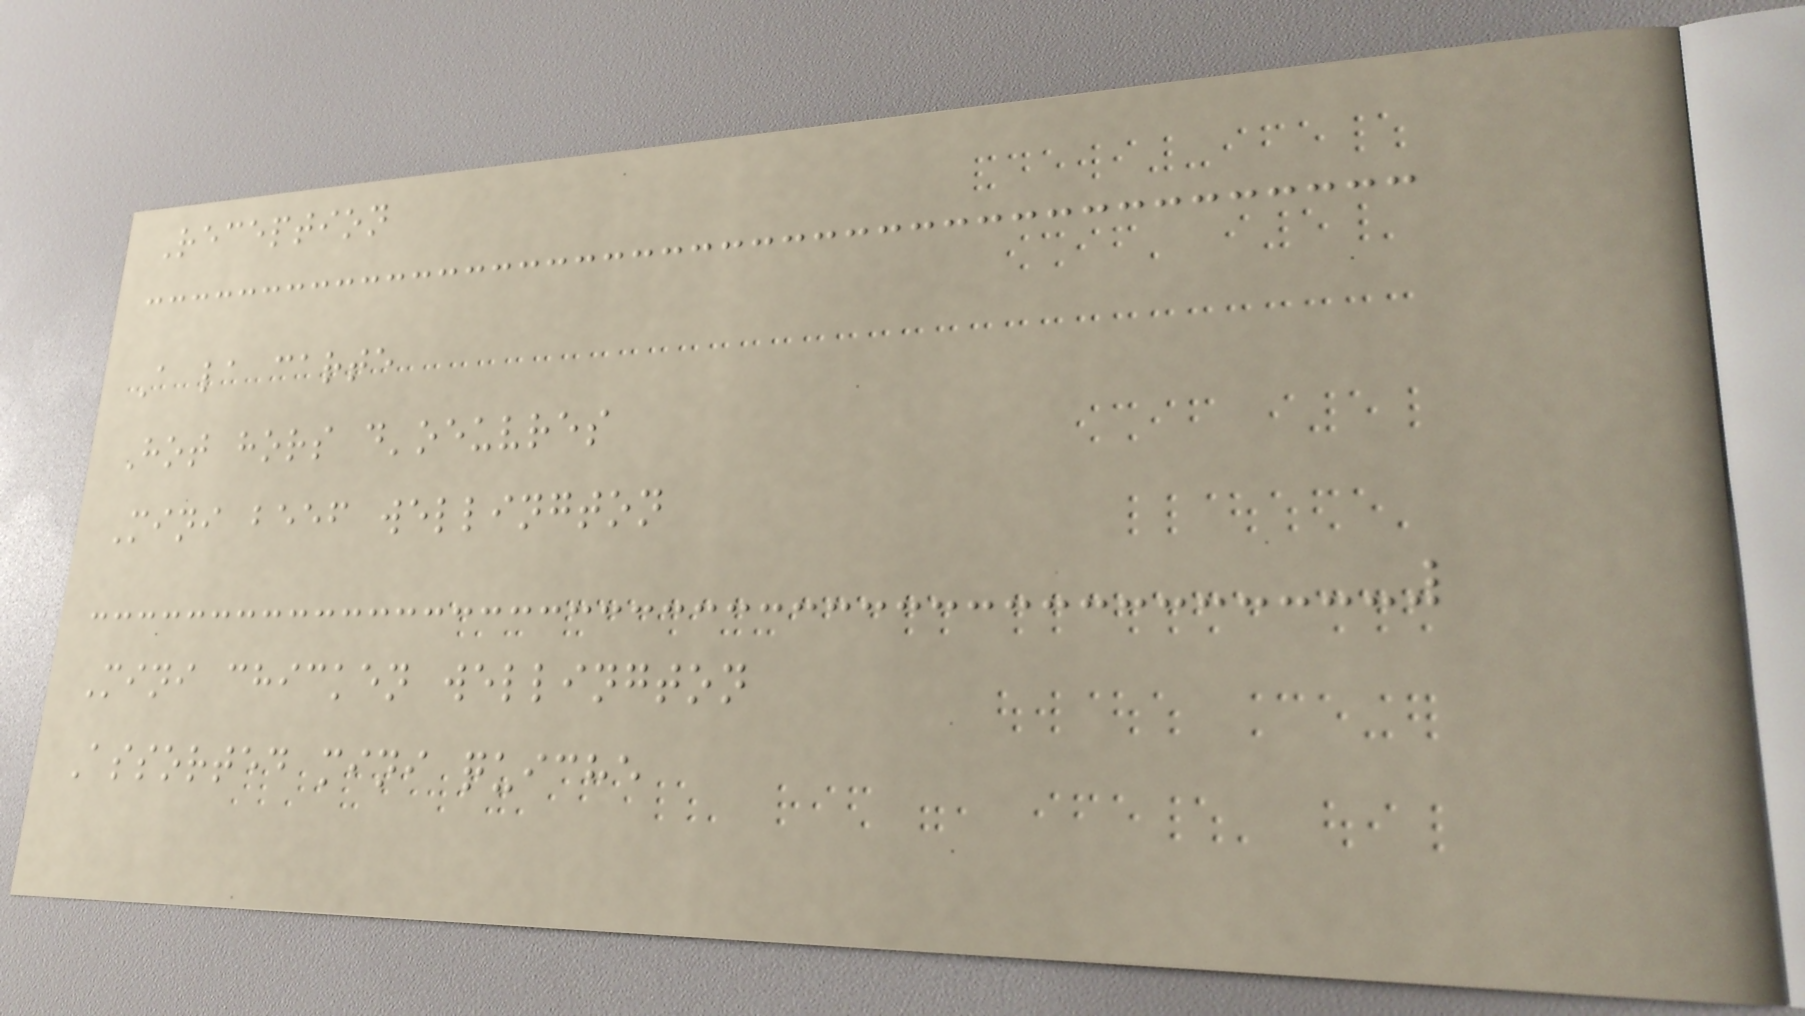Reception
A la carte
Hot hors d'oeuvres
Mini beef wellington
Mini chicken wellington
Assorted mini quiche
